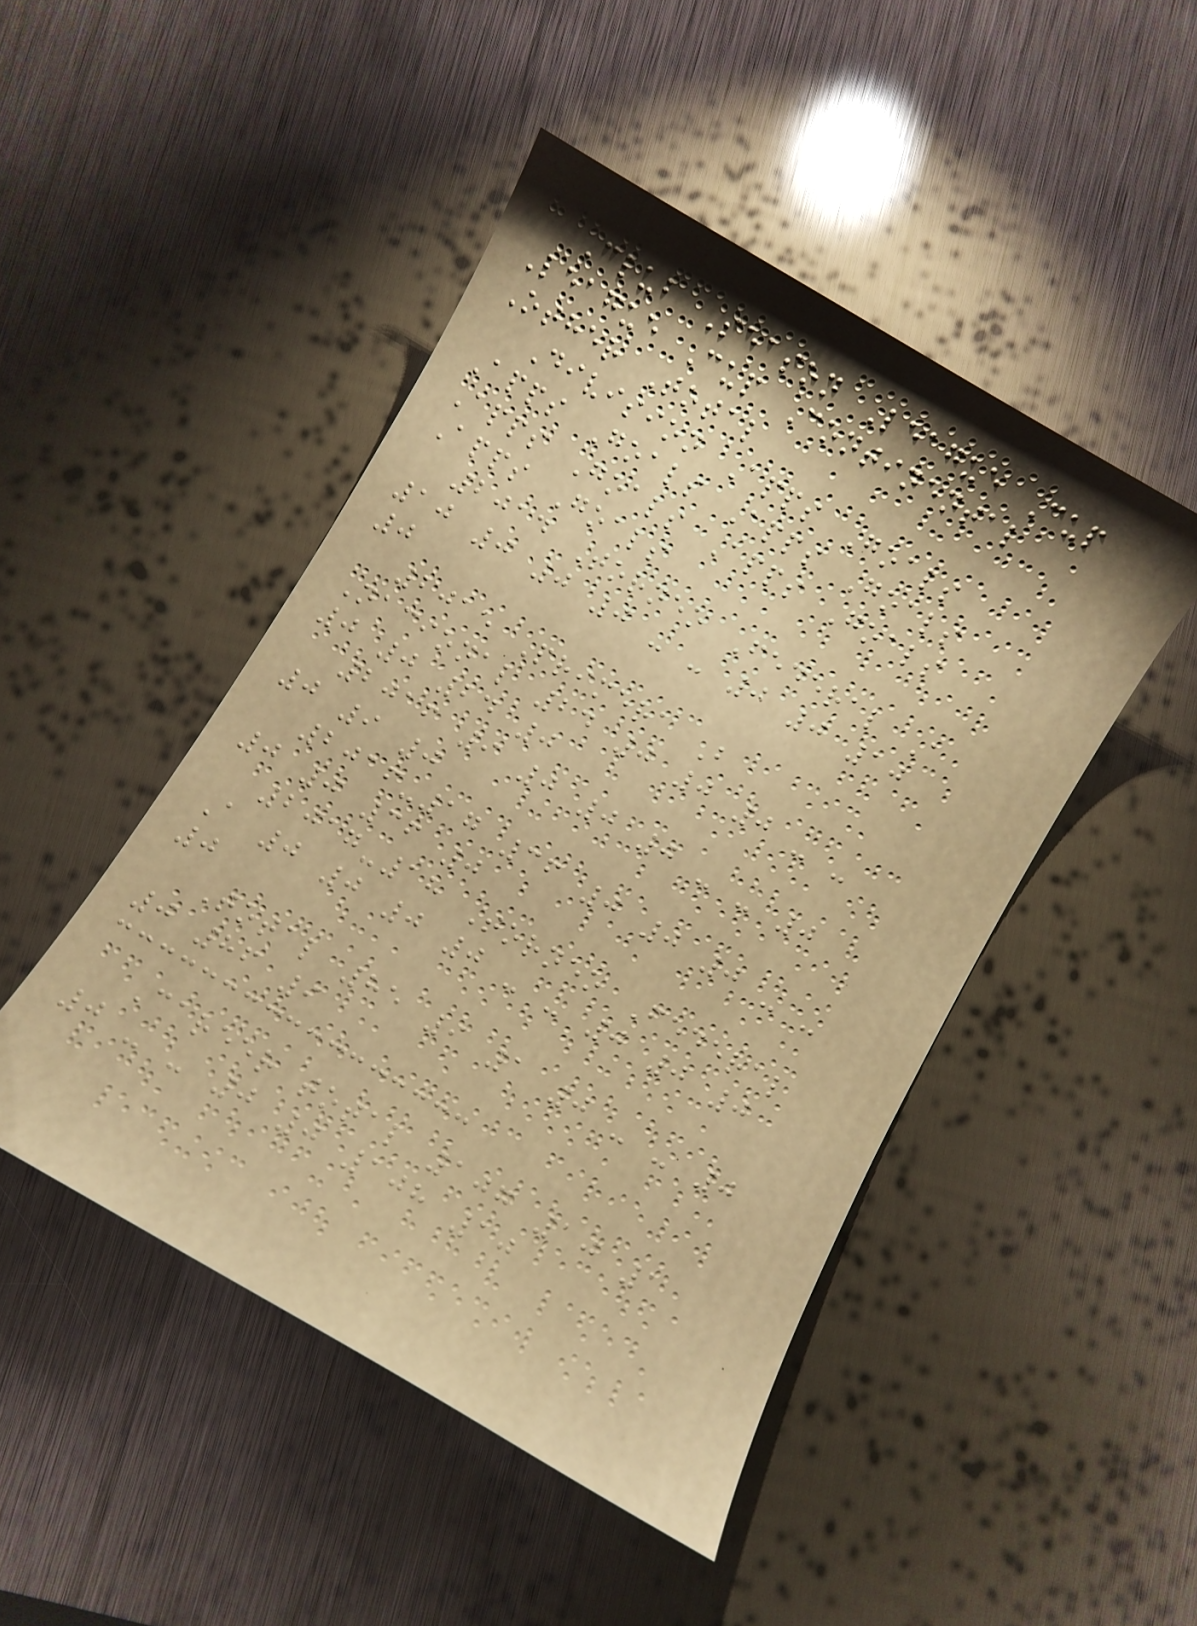Club Season League Cup
League Cup Continental
Other Total
Division Apps Goals
Apps Goals Apps Goals
Apps Goals Apps Goals
Apps Goals
2014 Torneo Federal A
10 0 0 0 - - 0 0 10
0
2015 Primera B
Nacional 24 0 0 0 - -
0 0 24 0
2016 9 0 0 0 - - 0
0 9 0
2016-17 36 0 0 0 - -
0 0 36 0
2017-18 Torneo Federal
A 0 0 0 0 - - 0 0 0
0
Total 85 9 1 0 - - 0
0 86 9
Career total 107 10 1
0 - - 0 0 108 10
